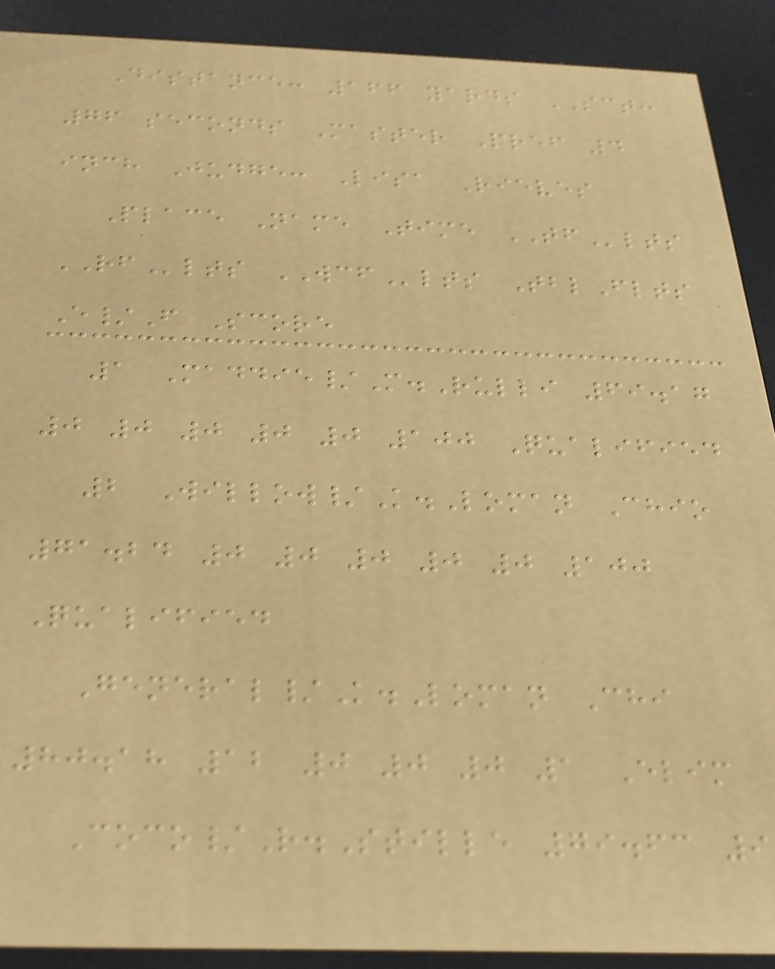Distance: 166 yards SCT:
76 seconds Master Pref 4
inch Judge: Lisa Rieves
Place Name Time TFlts
RFlts WCFlts TblFlts
E/F Score
1 Maddie/M.Rulli 69.17
0 0 0 0 0 100 Qualified
2 Willow/K.Loman Chio
71.24 0 0 0 0 0 100
Qualified
General/K.Loman Chi
80.18 12 0 0 0 1 Elim
Coco/R.Stille 79.63 9
